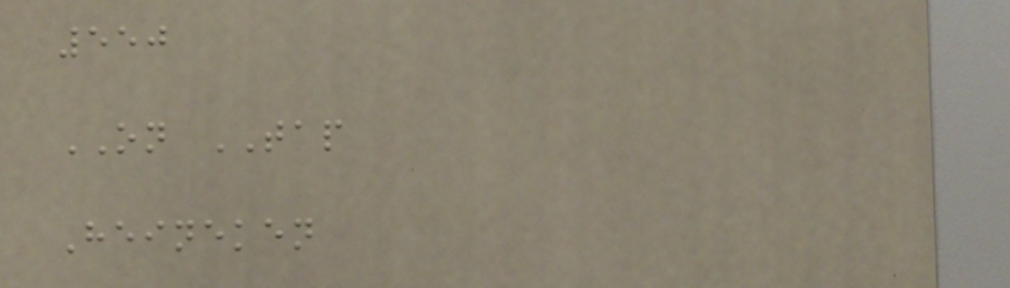550
ON TAP
Heineken
